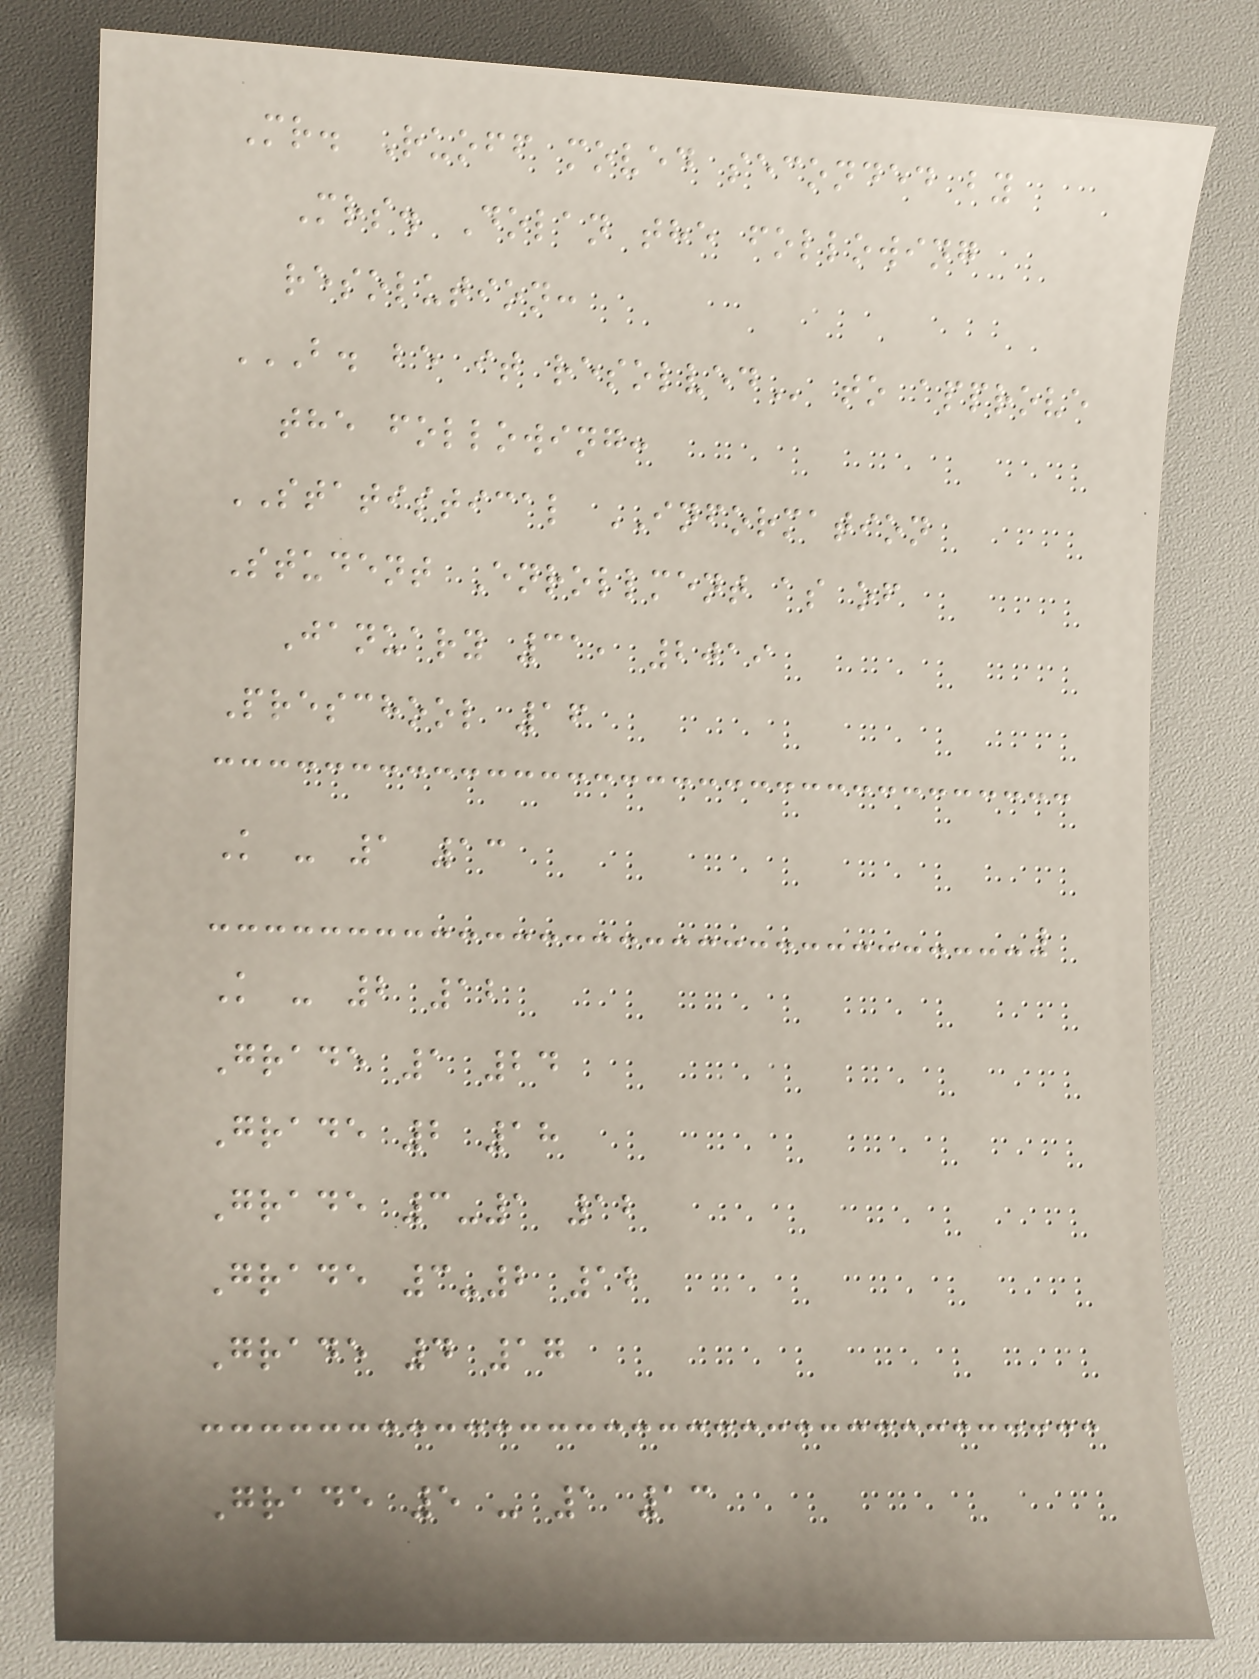Mr. Ruoff moved seconded by
Mrs. Dolan the following
resolution:
B. BE IT RESOLVED to approve
the following:
STATISTICAL INFORMATION
Student Enrollment as of
January 31, 2019
Preschool 16
K - 1 13
K - 2 12
Grade 1 24
Grade 2 18
Grade 3-1 12
Grade 3-2 12
Grade 4 17
Grade 5 - 1 13
